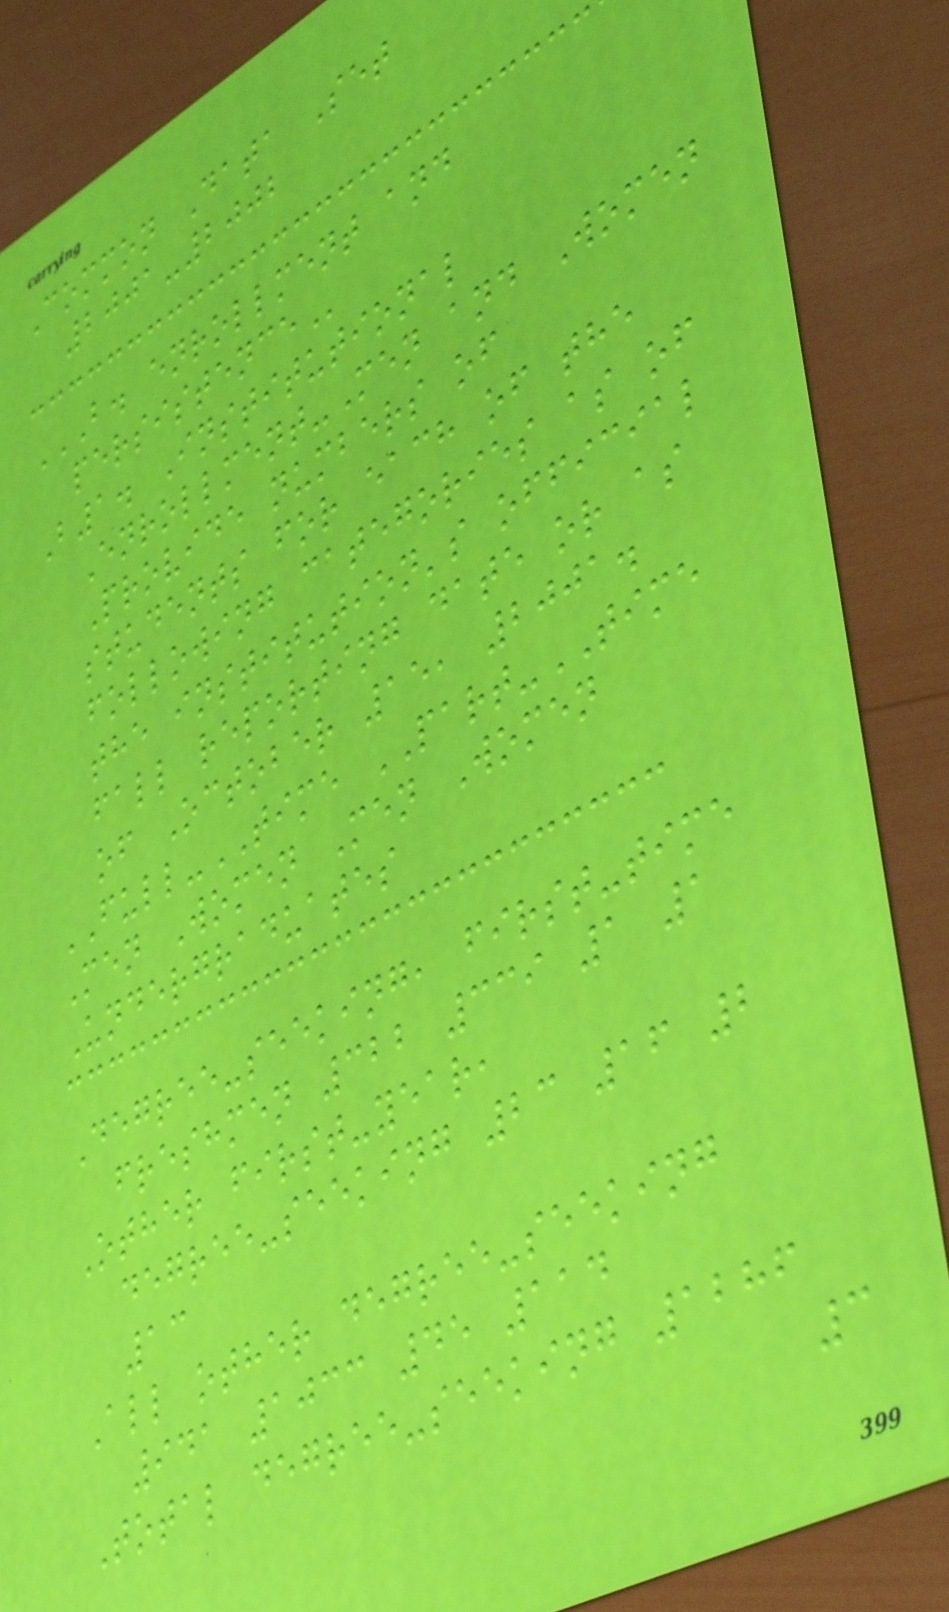Common Data Set
2001-2002
B. ENROLLMENT AND
PERSISTENCE
B1. Institutional
Enrollment-Men and Women
Provide numbers of
students for each of the
following categories as of
the institution's official
fall reporting date or as
of October 15, 2001.
FULL-TIME PART-TIME
Men Women Men Women
Undergraduates
Degree-seeking, first-time
freshmen 322 339 1 1
Other first-year,
degree-seeking 23 16 2
13
All other degree-seeking
941 1033 45 114
Total degree-seeking 1286
3
